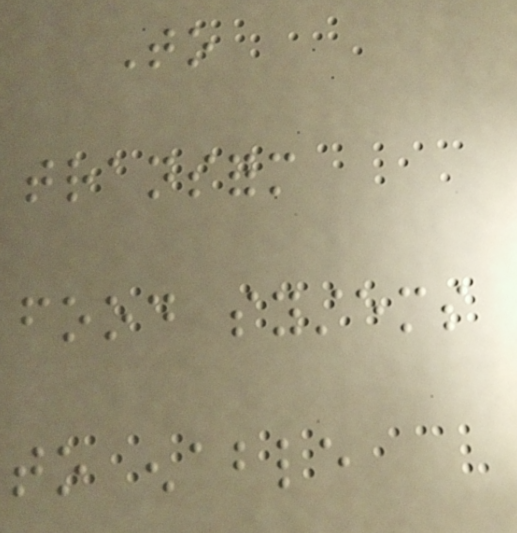To
transform
food systems
to enable
